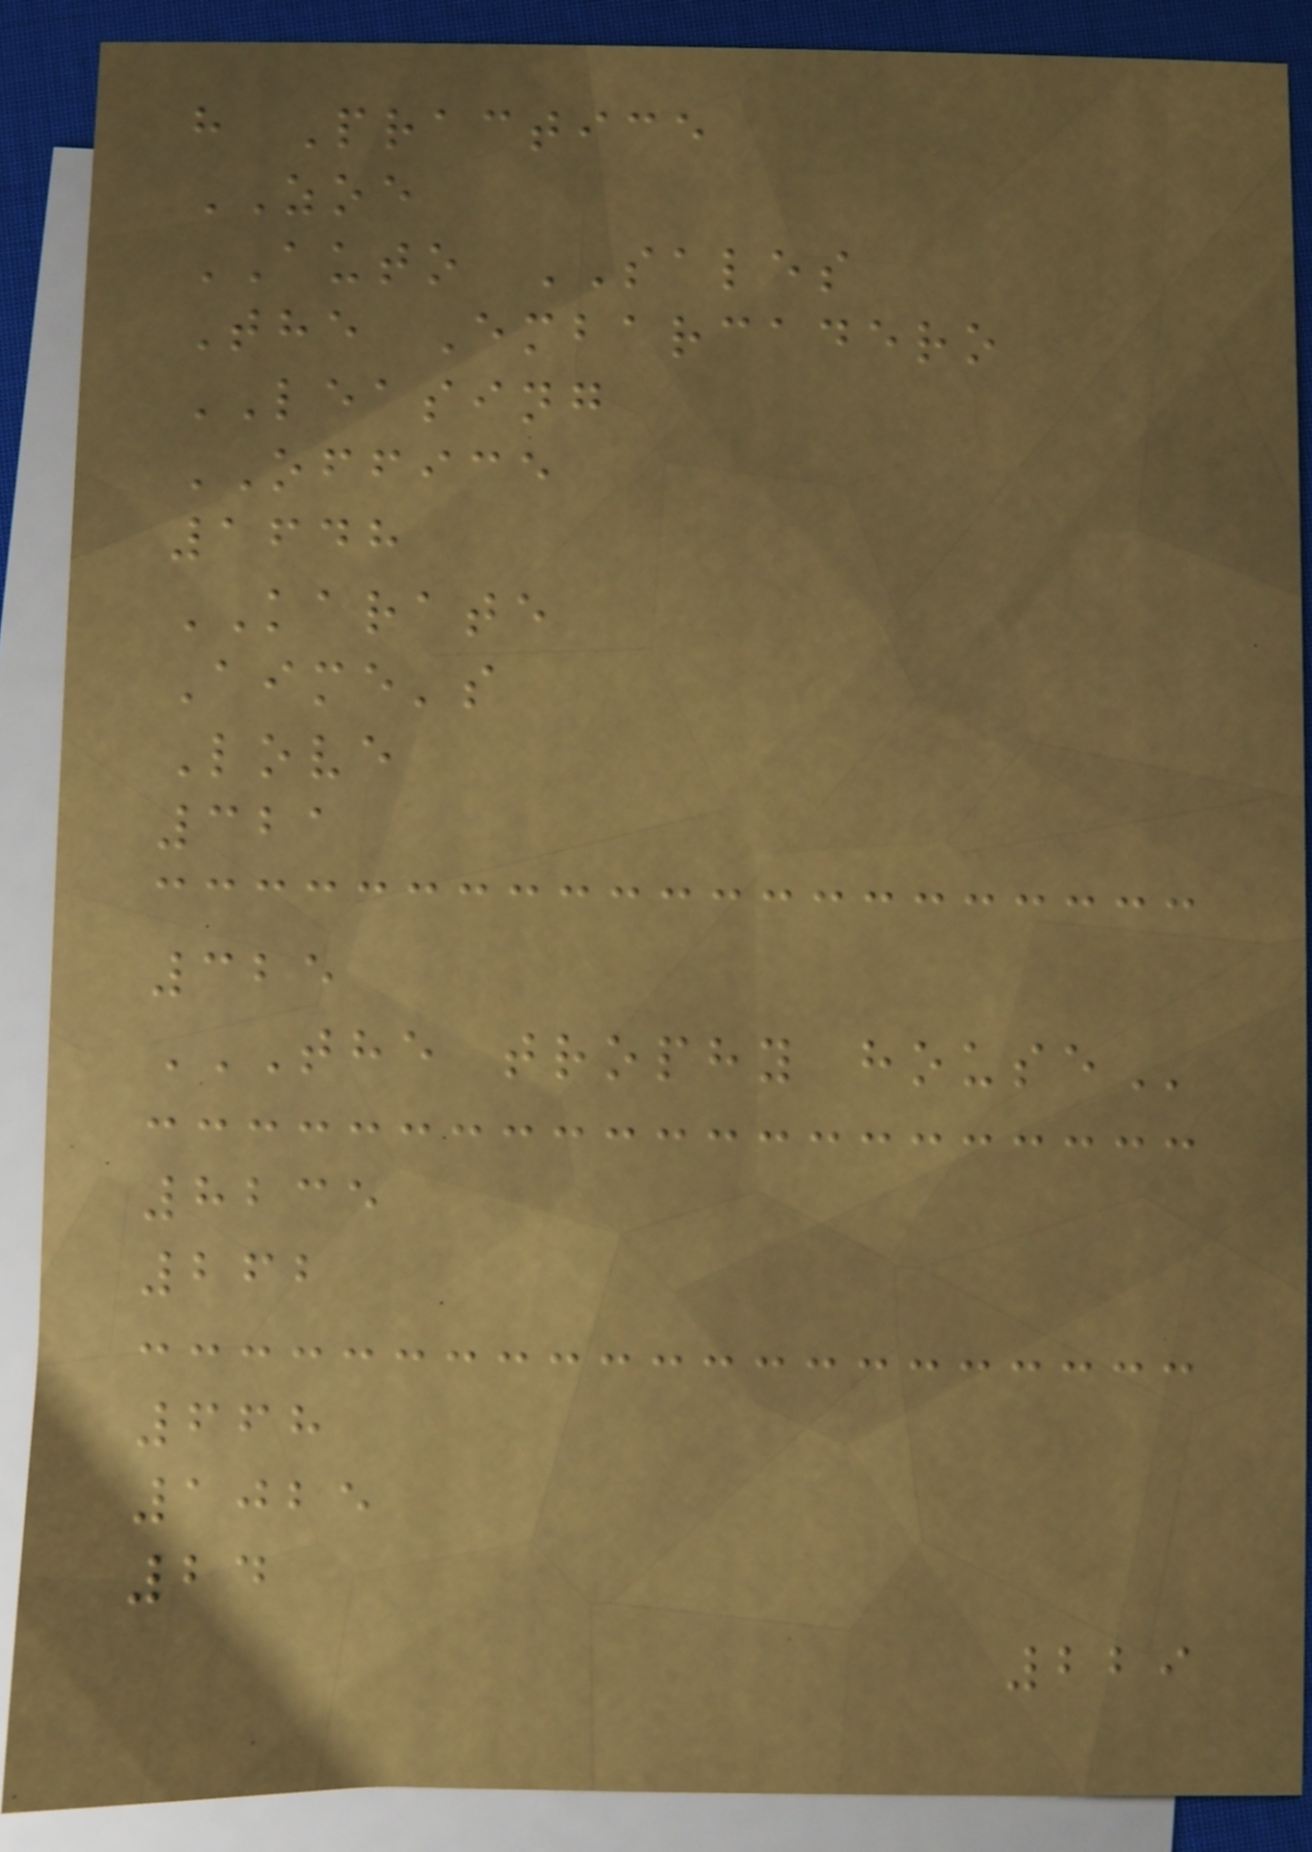h Practice
ZOE
AUTO SALES
The Embarcadero
LEASING
OFFICE
1648
KARATE
Aime's
Love
321
325
THE TROPHY HOUSE
8235
262
668
1025
24
229
